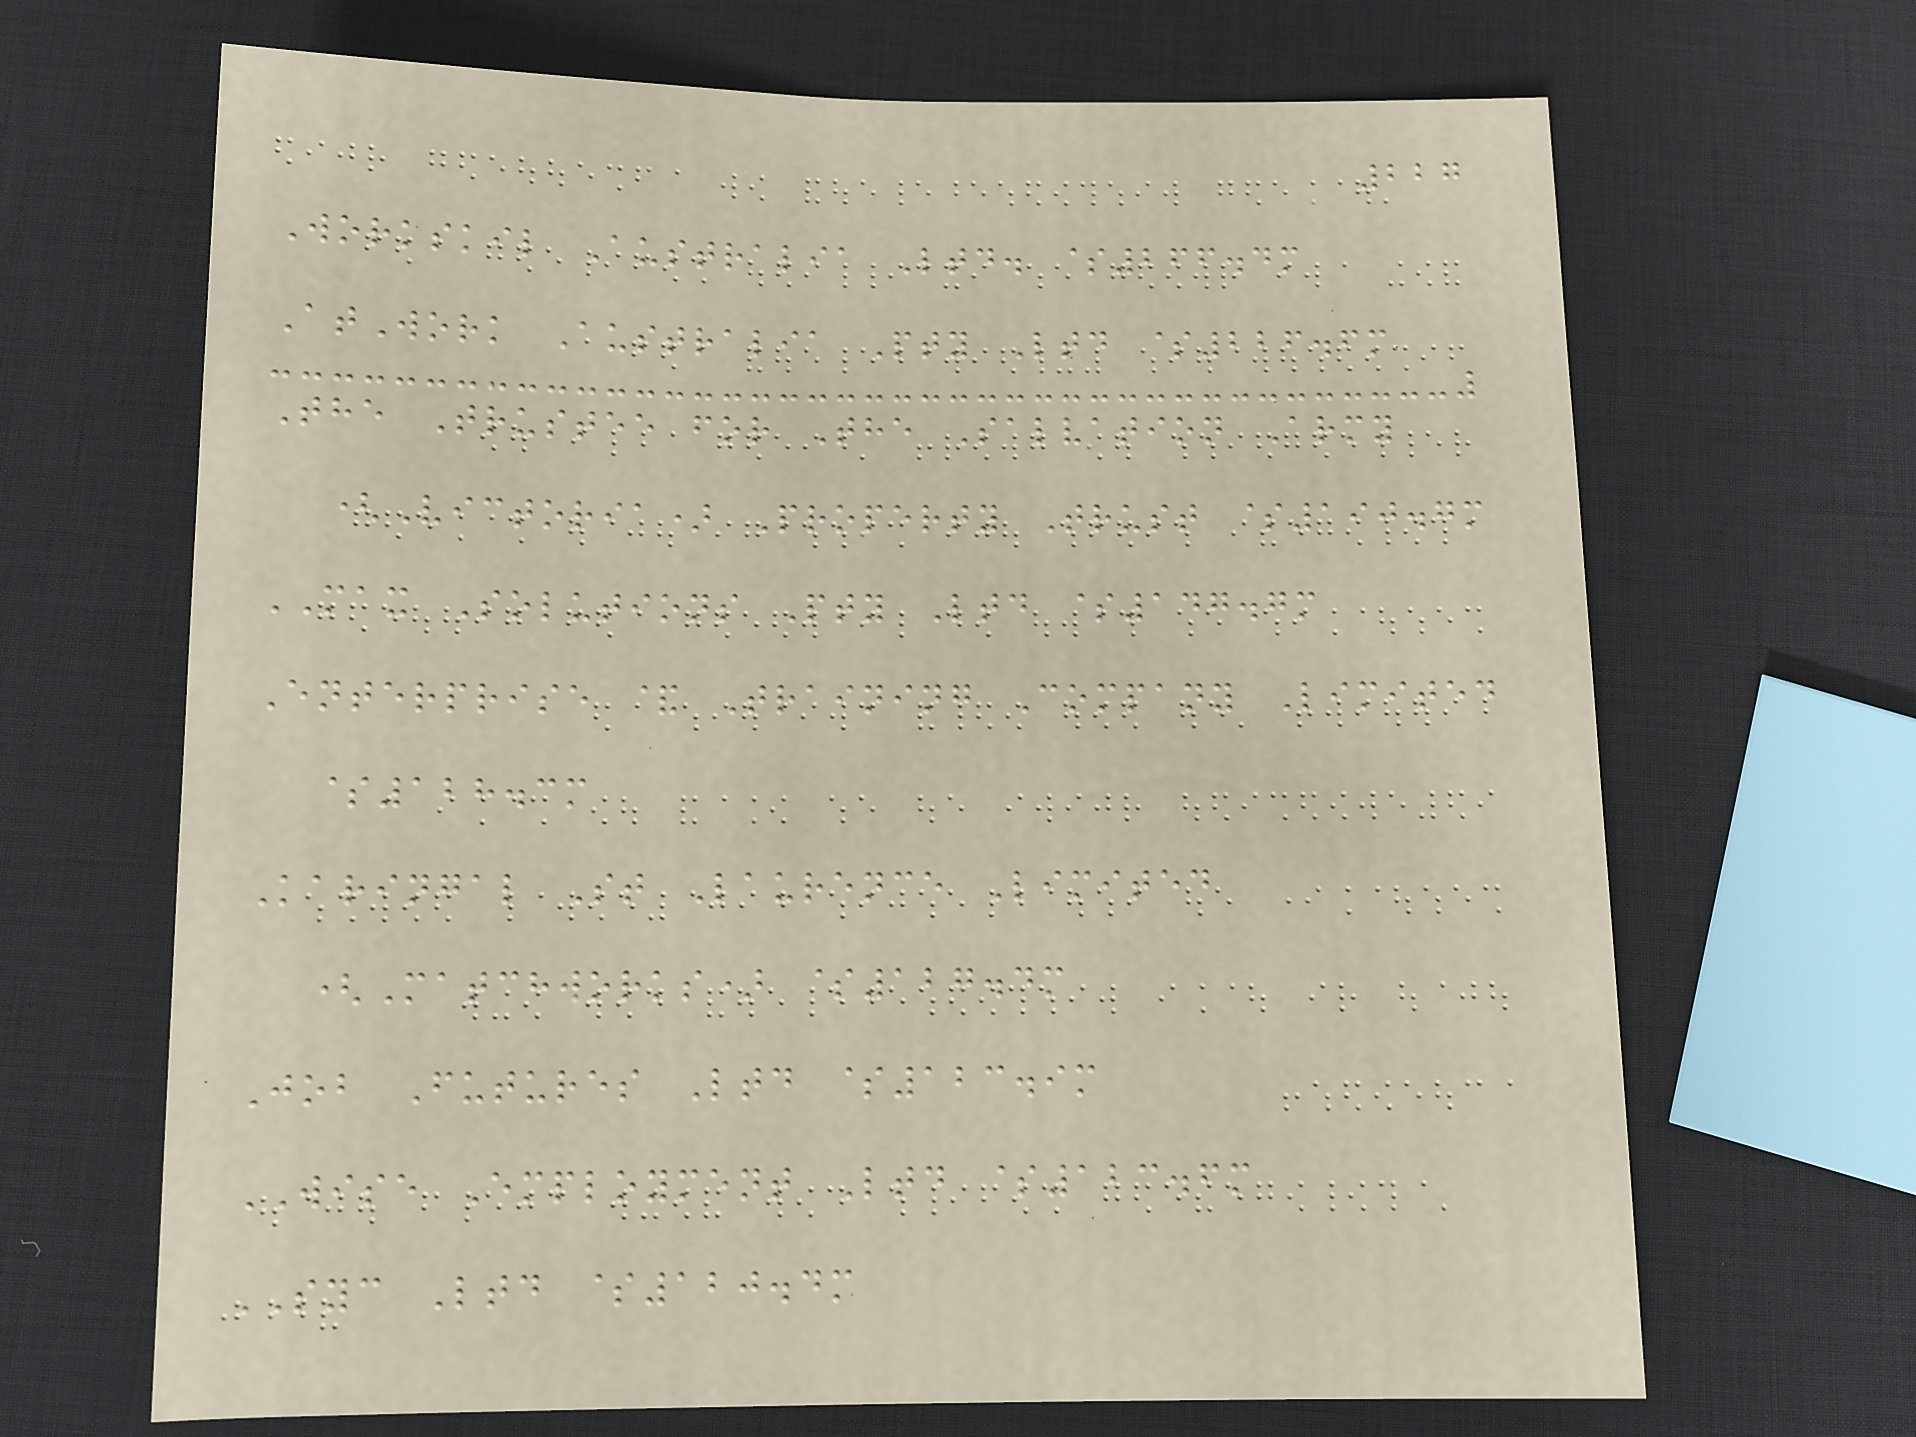227
Workskil Australia Ltd. $266.4m
AtWork Australia Pty Ltd $226.6m
The Trustee for The Salvation Army
(Victoria) Property Trust $190.7m
MAX Solutions Pty Ltd $147.7m
Enterprise & Training Company Limited
$128.3m
Karingal St Laurence Limited
(Matchworks) $127.4m
Job Futures Ltd $123.9m
WISE Employment Ltd $123.6m
SYC Ltd $120.4m
